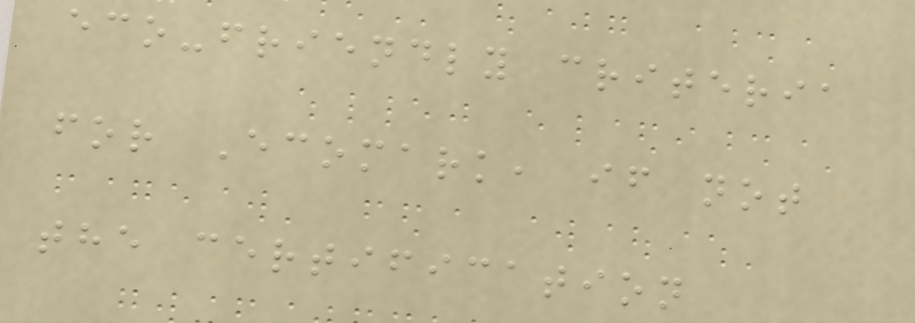eco-friendly criteria
for Ecomark, if not
the certification
